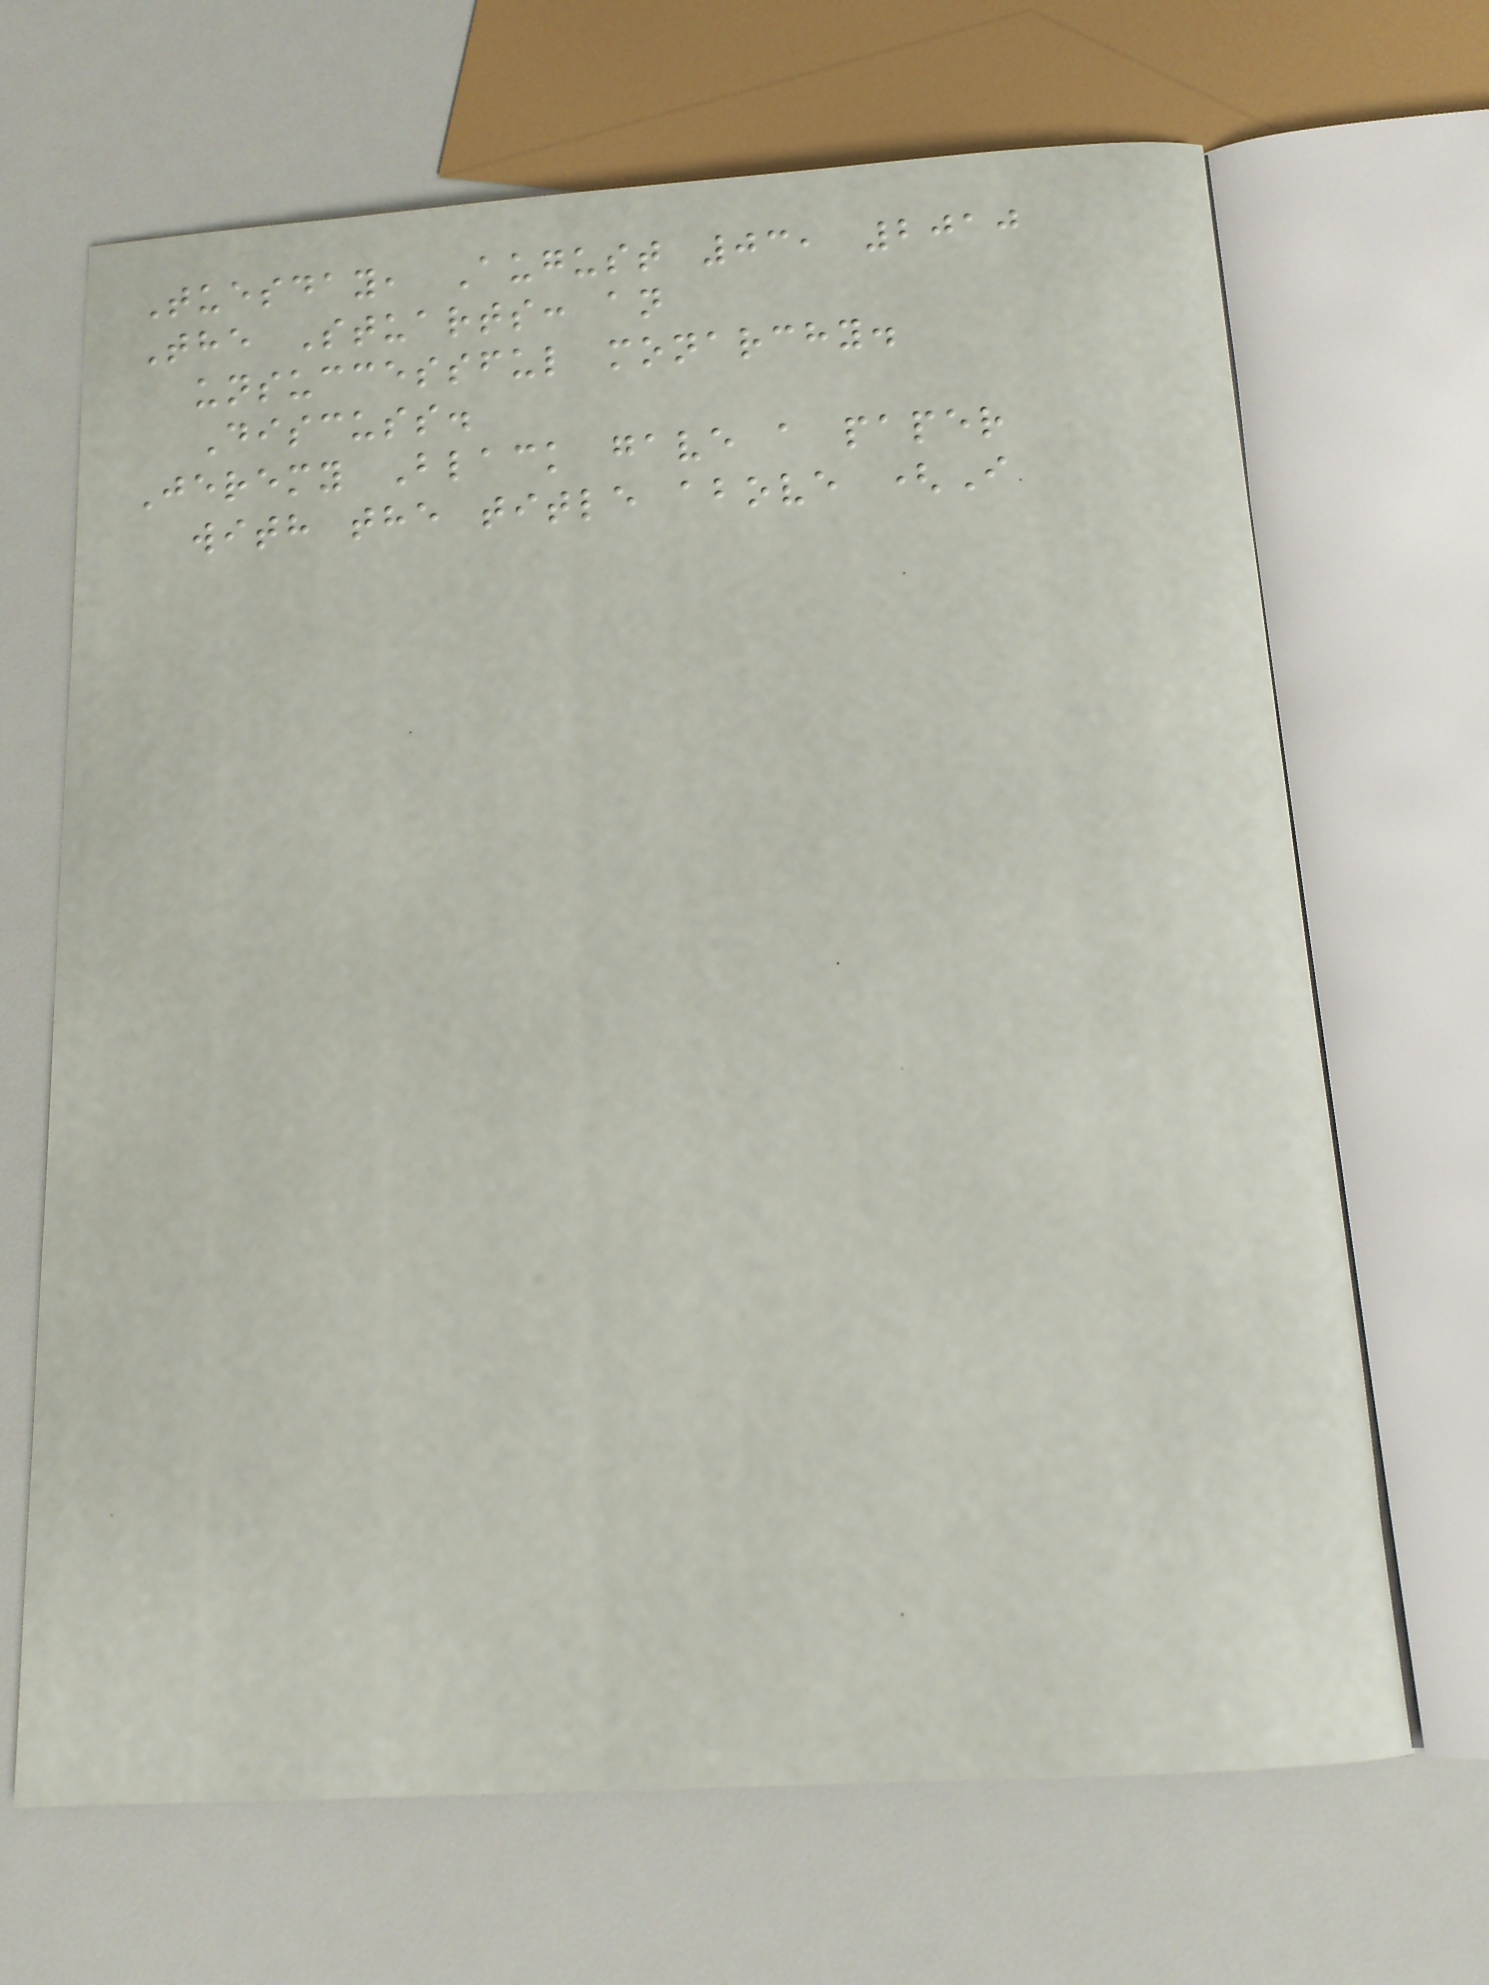Tuesday, August 03, 2010
The Stuarts: an
unsuccessful monarchy.
Discuss.
Jeremy Black gave a paper
with the title above (I
